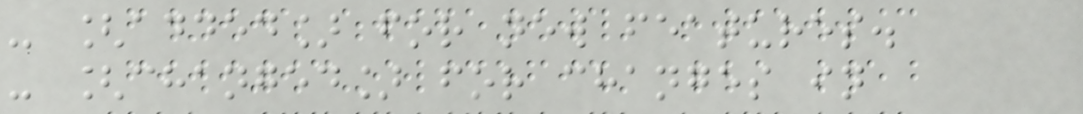- [added] for new features.
- [changed] for changes in
